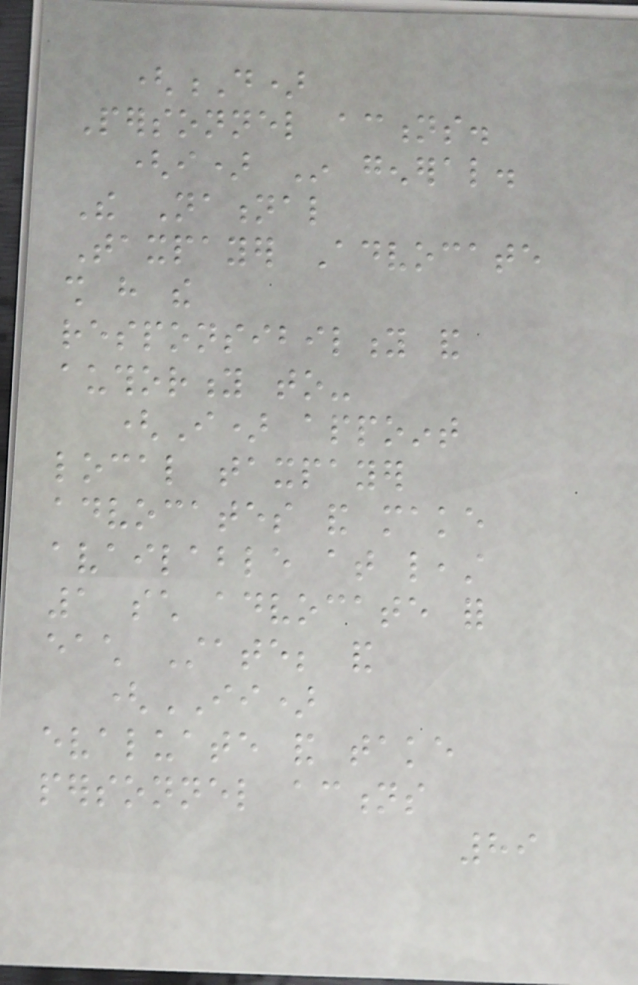(D)
Personnel actions.
(i) In general.
The National
Taxpayer Advocate
shall have the
responsibility and
authority to-
(I) appoint
local taxpayer
advocates and make
available at least
1 such advocate for
each State; and
(II)
evaluate and take
personnel actions
89
